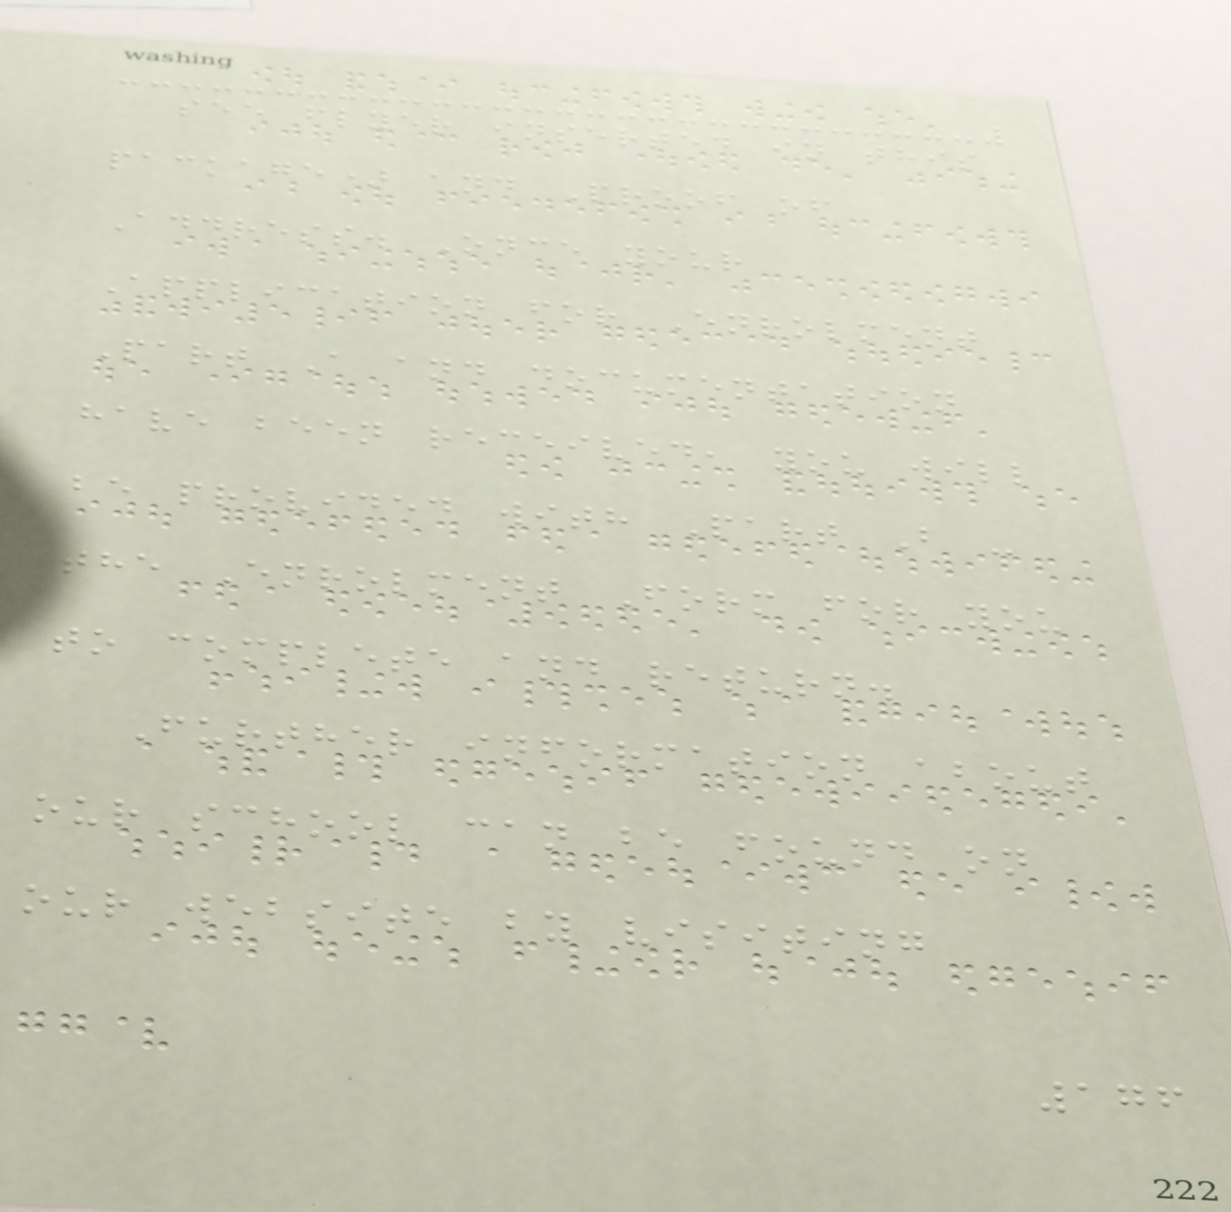see flyer inserted in this
package) and Proof of
Address. Once your
Application for Enrolment
Part A and documentation
have been received, you will
be provided with Part B -
the Enrolment Form for you
to complete and return.
Further information about
our school can be found on
our website by visiting
176
